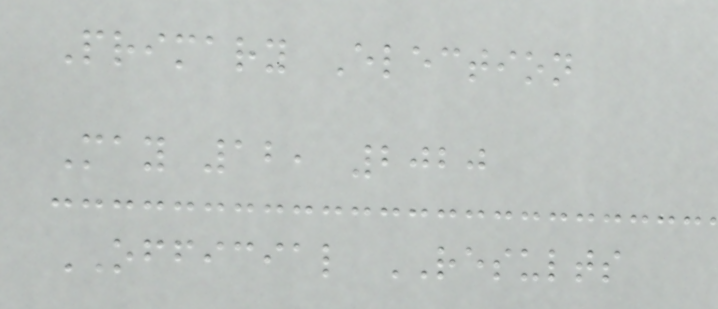Primary Election
May 12, 2020
OFFICIAL RESULTS
